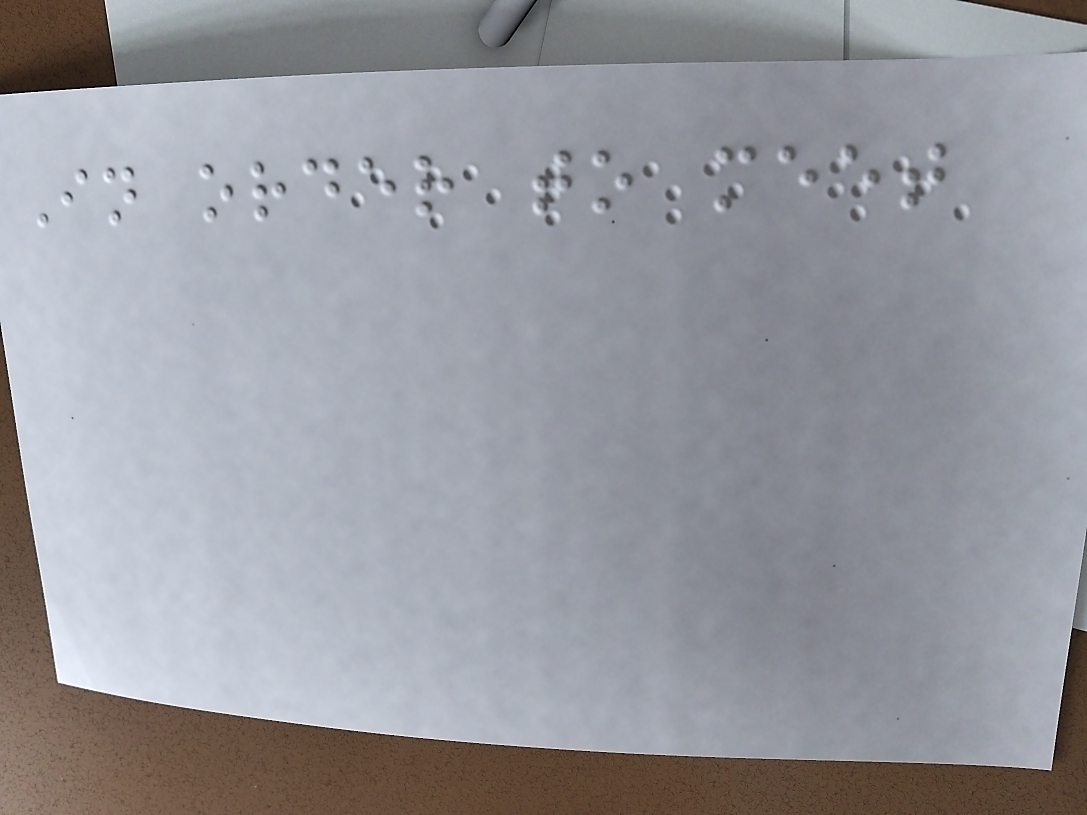In order to meet
